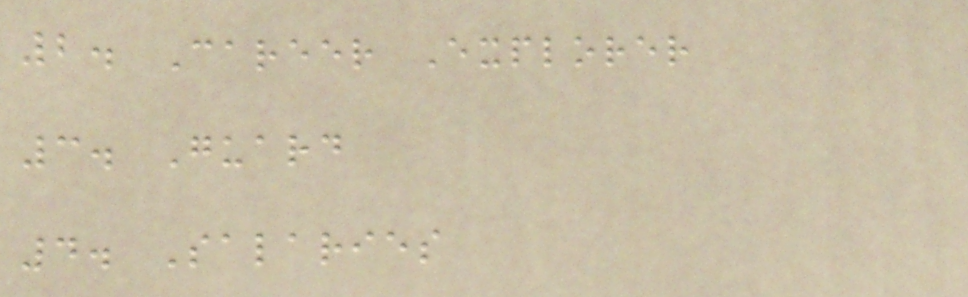2. Career Explorer
3. Guard
4. Salaries
